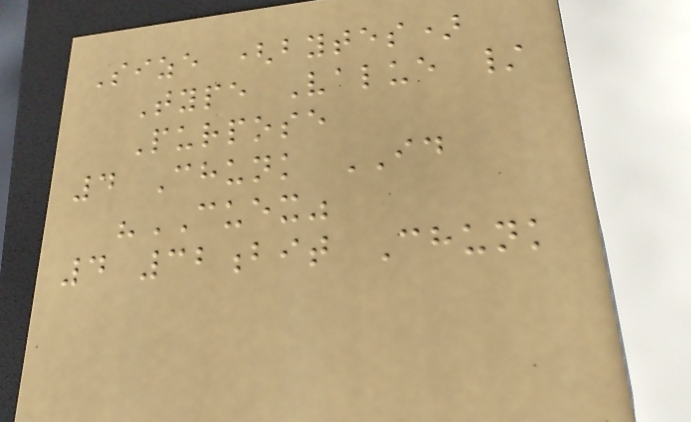Size (bytes)
Type Value /
Purpose
4 Chunk ID
"CUEX"
4 32bit Chunk
